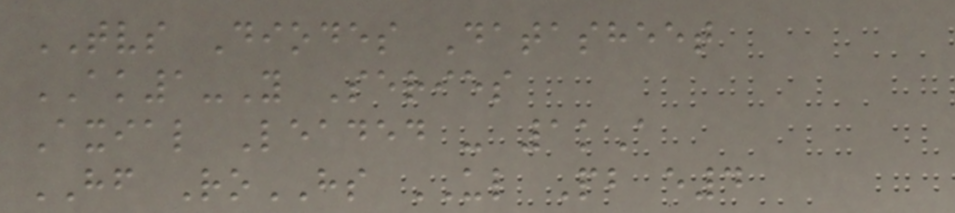TVS Diodes Datasheet
AK1-Y Series
Axial Leaded - 1kA
HF RoHS UL Pb e4
